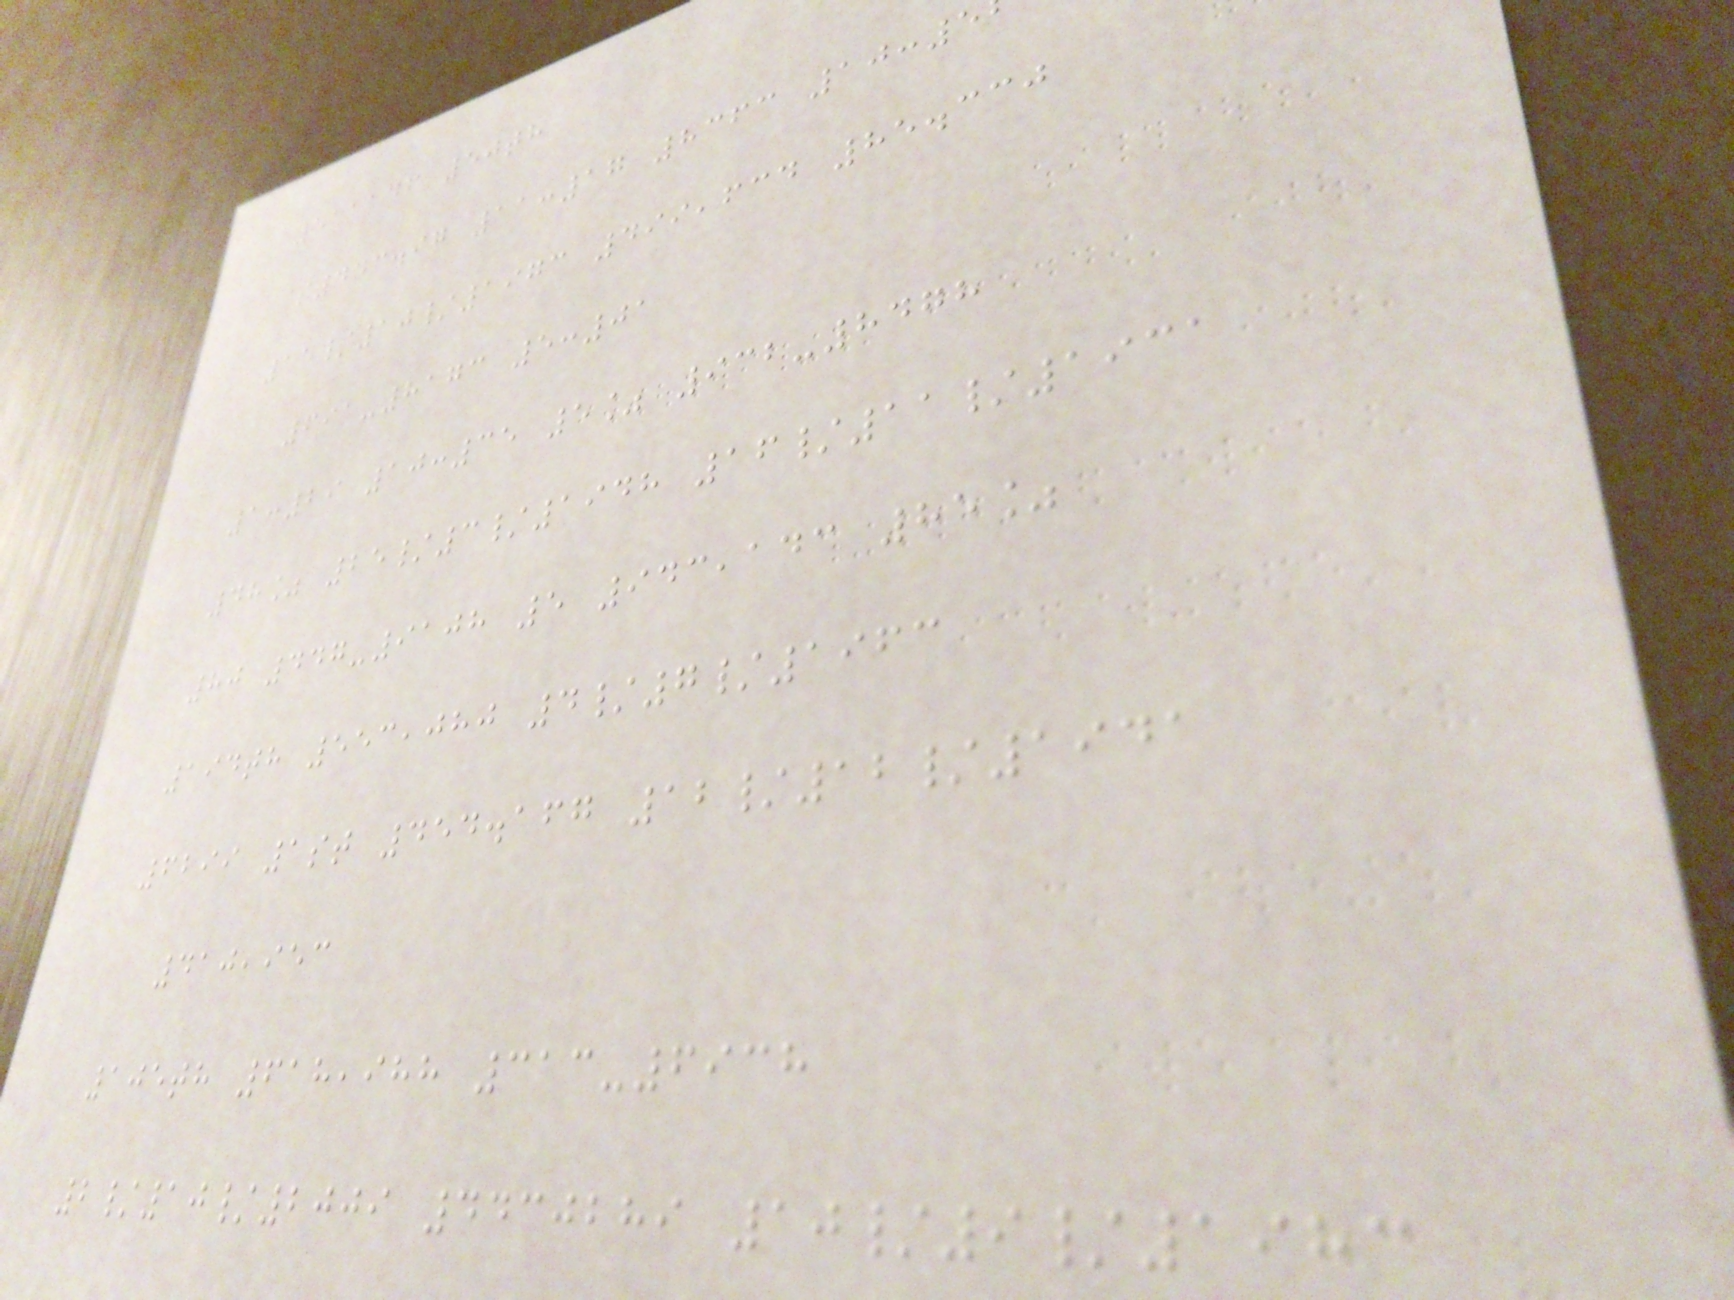511146 50th
$443.97 11:17 8363 10:5
15/10/1973 499,634 85.330
691-8173 5:01
1:29 10:35 5% 932-8478
48% 25/3/1948 16/11/1931
80 447-9108 5 943,143 85%
194th 553,080 4/7/1963
6299 1st 454.167 12/12/1941
410,953
105th 618,988 313-6938
2/10/2009 4430289 10/9/1983
